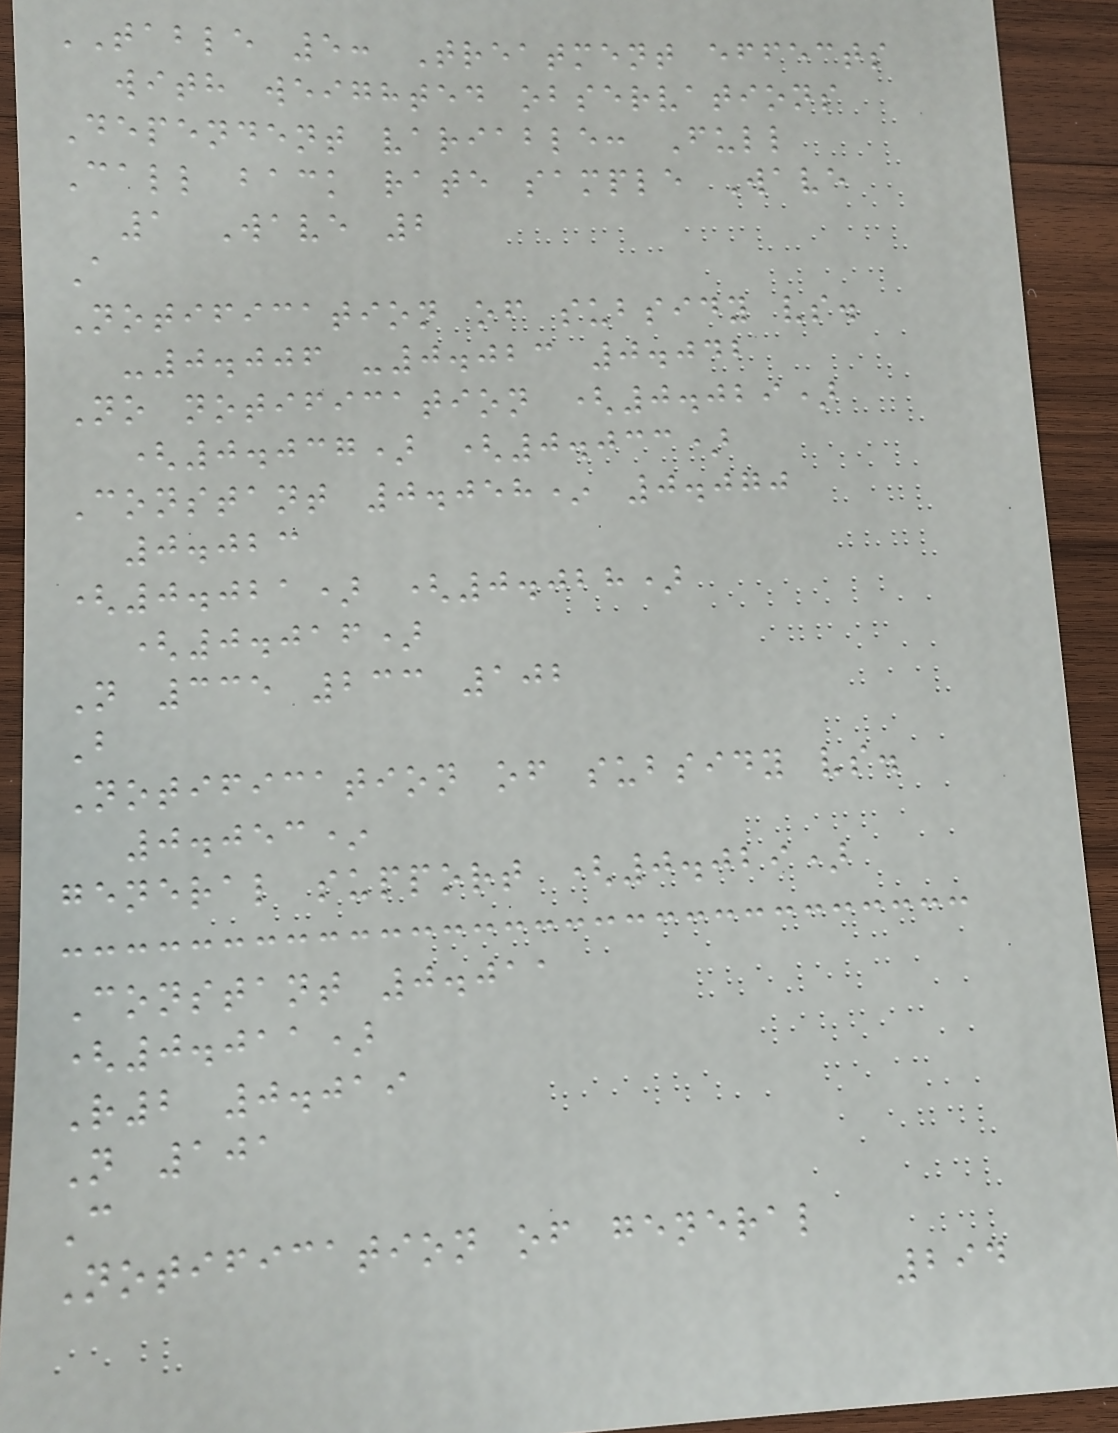TABLE 5: Treatment effects
with weighted observations
Dependent variable: Full
Call back rate sample Wave
1 Wave 2
A
Notification of subsidy vs.
-0.006 -0.023 0.042
No notification (0.029)
(0.037) (0.033)
Constant 0.058* 0.070
0.023
(0.021) (0.028)
(0.016)
N 335 233 102
B
Notification of subsidy vs.
0.053*
general support (0.029)
Constant 0.011
(0.011)
R2 0.019
N 101
C
Notification of general
294
